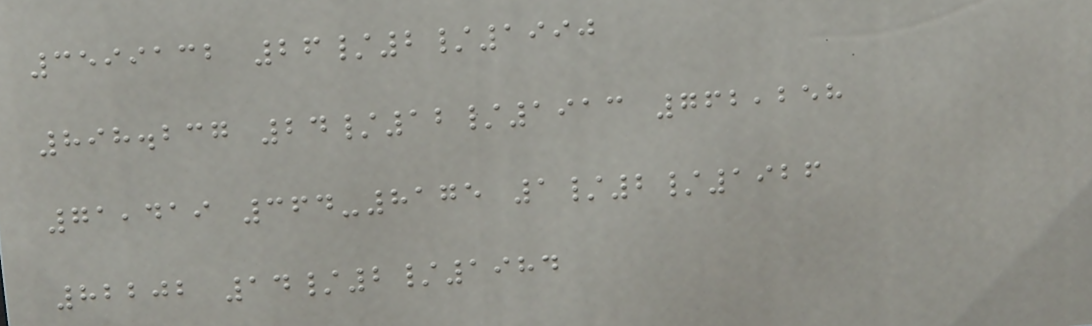3599132 26/2/1990
898.237 24/12/1913 762,258
71,419 364-8175 1/2/1926
82202 14/2/1984
